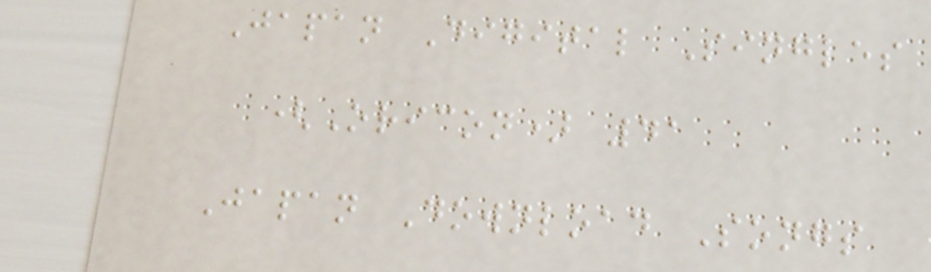Japan Digital Singles
(Oricon) 41
Japan Download Songs
